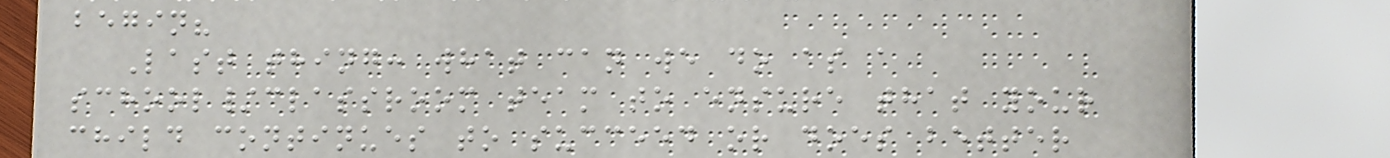begin?
Last thing: what can we do as a
school/classroom team to ensure that your
child continues to succeed or does better
